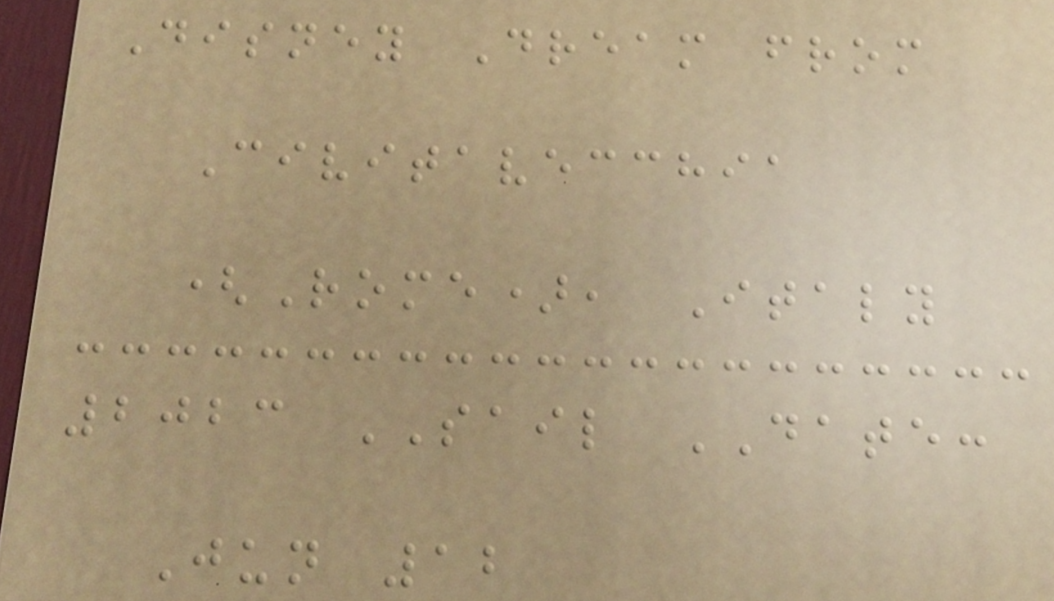Disney Dream from
Civitavecchia
(Rome), Italy
2023 SAIL DATE:
Jun 12
